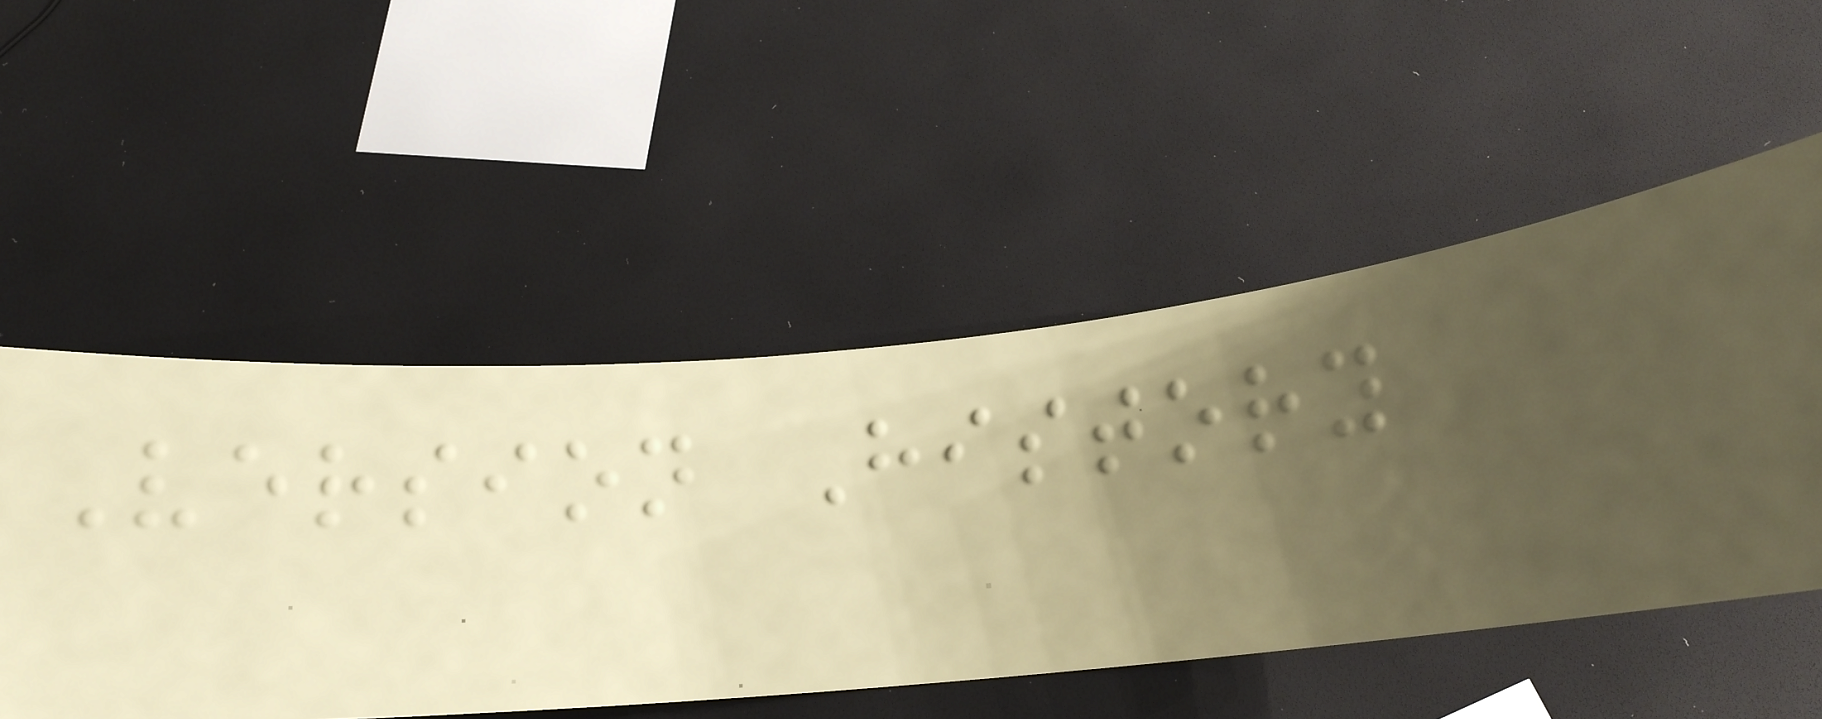Version History
